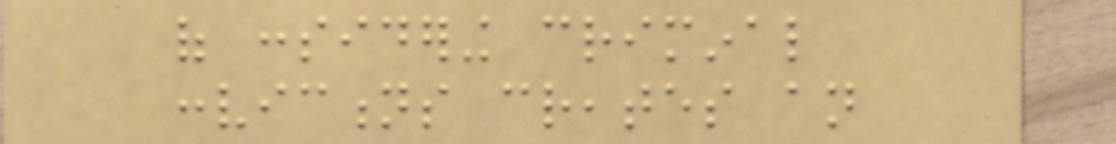of considering criminal
convictions creates an
